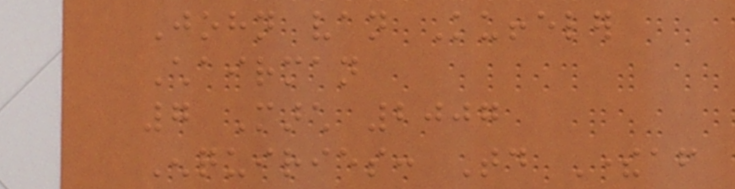John van Kuffeler
Chairman
7 March 2007
Enquiries: Today Thereafter
